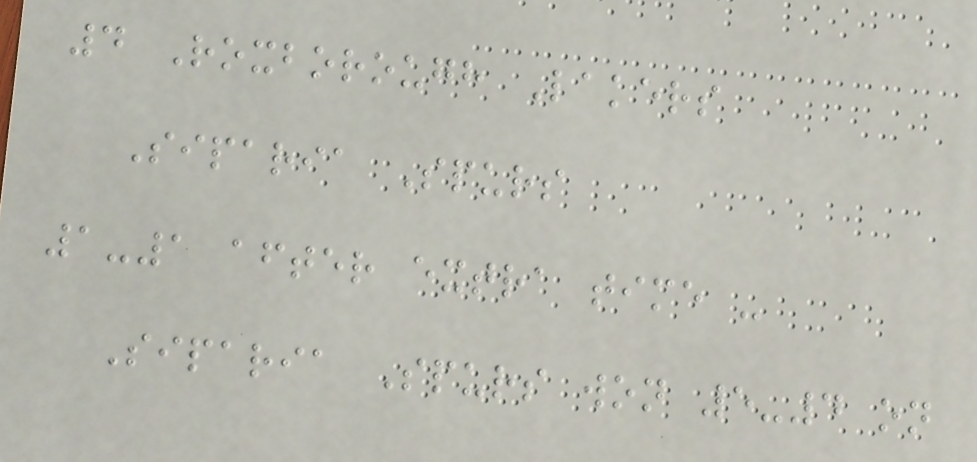4 Roxborough Lakers
Siparia Spurs
1-1 after extra time -
Siparia Spurs won 5-4 on
